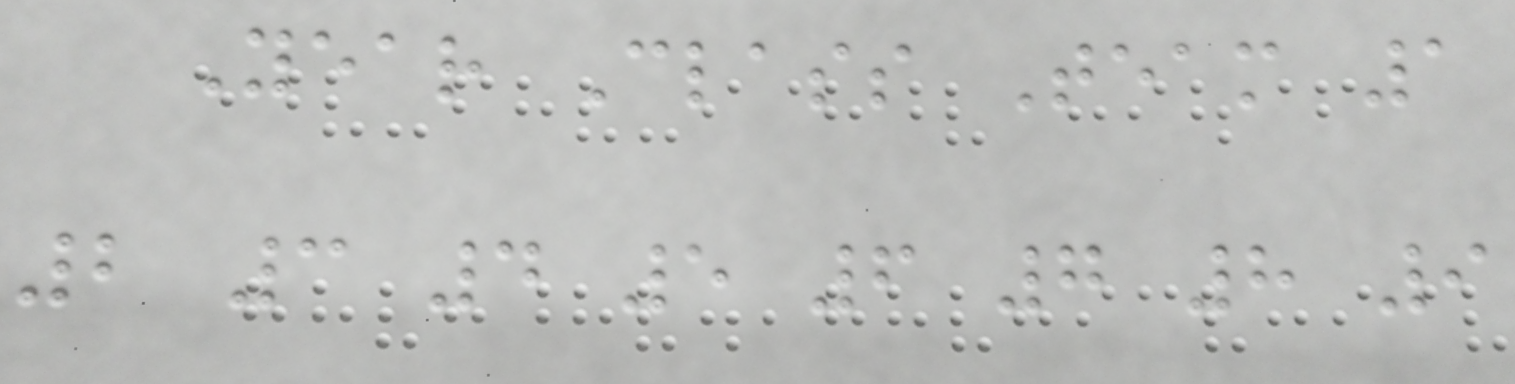Year Class Team 1
2 3 4 5 6 7 8 9
